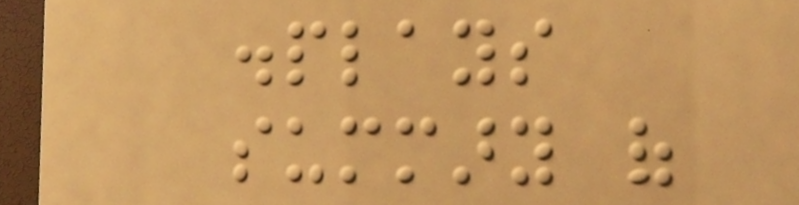displays
summary of
